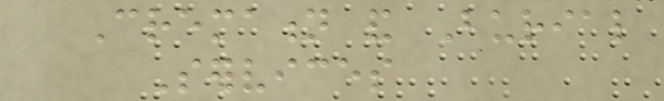Cremation and Burial
Services
